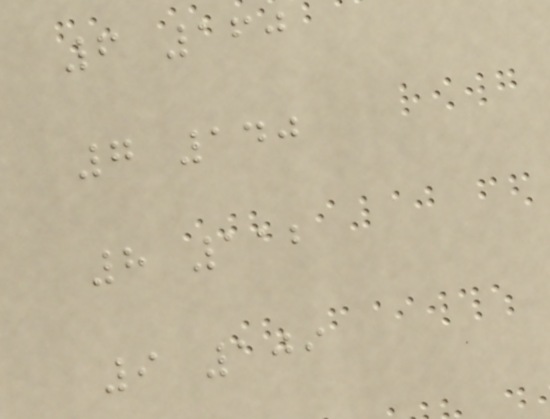6 160
7 140
8 112
9 109
